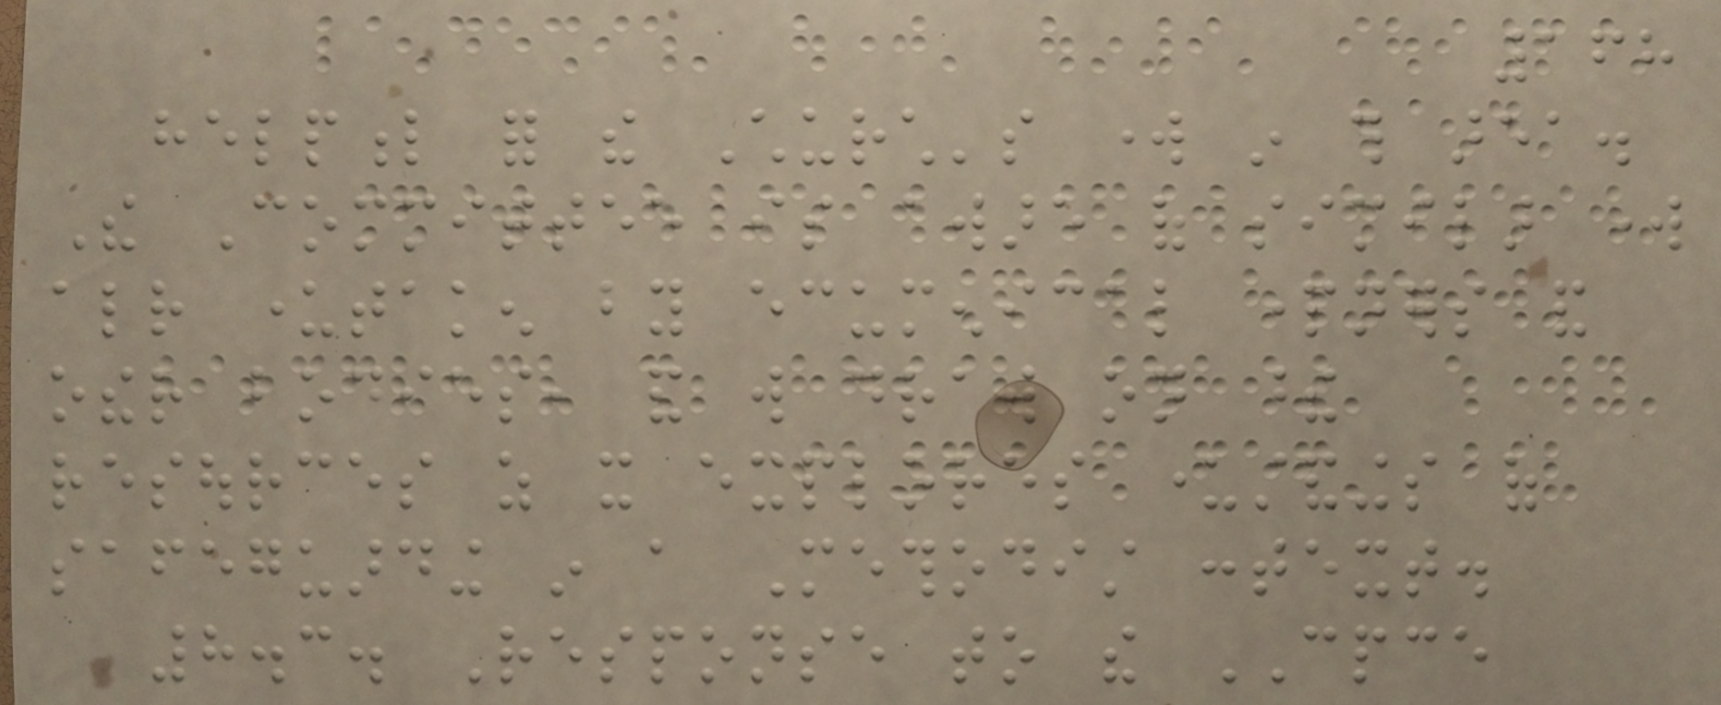168
helpful for the Church's work in this area.
The Committee is aware of similar work
already undertaken by ecumenical partners and
other bodies, and will draw on these
resources as it explores understandings of
safeguarding in a Methodist context.
8.3. Response to the CPCE
